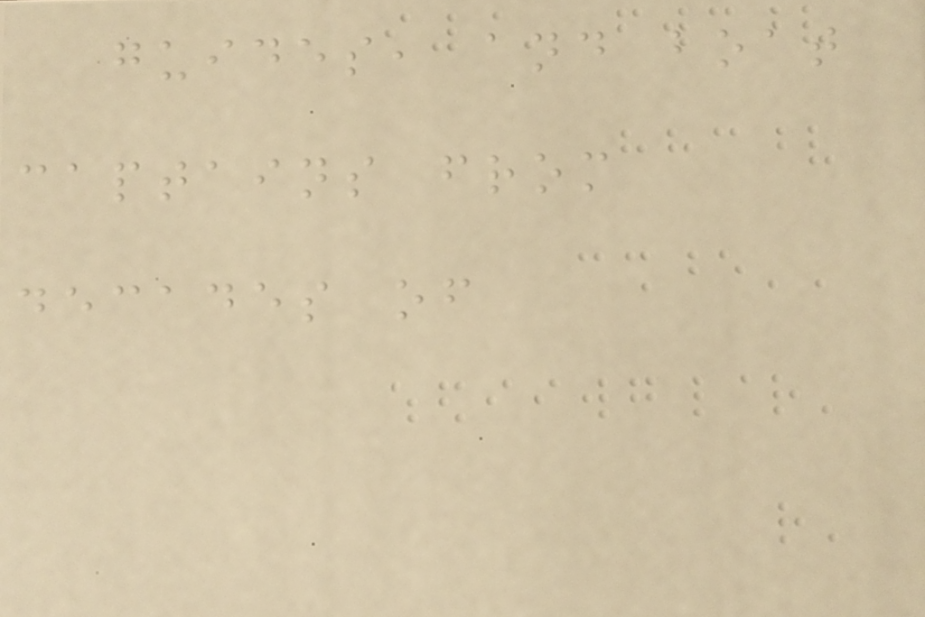guides, and boat
captains from
decades of
